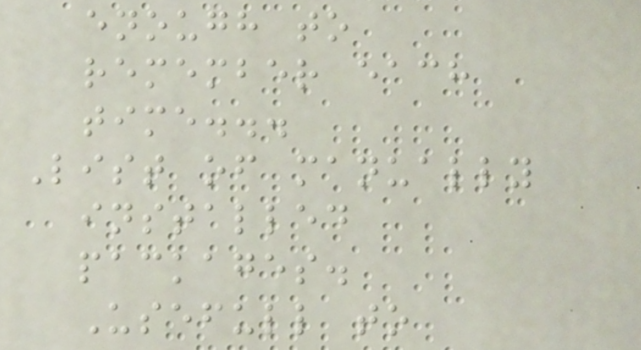enough to
remember each
time...
List of manually
installed
packages.
Usefull to
